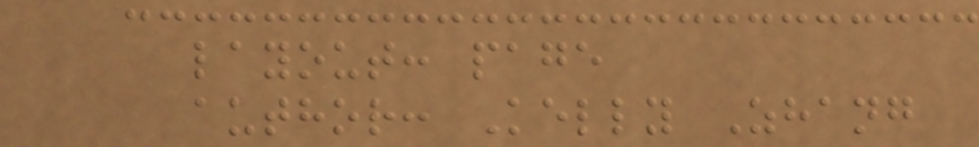layout: page
author: Kelly Zhang
